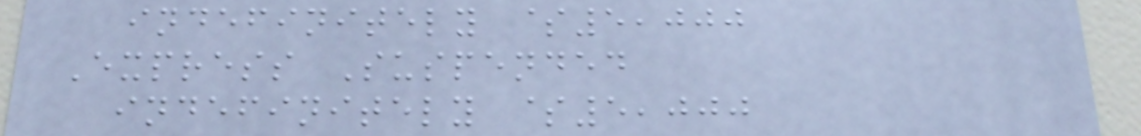indefinitely $5,000
Express Suspended
indefinitely $5,000
